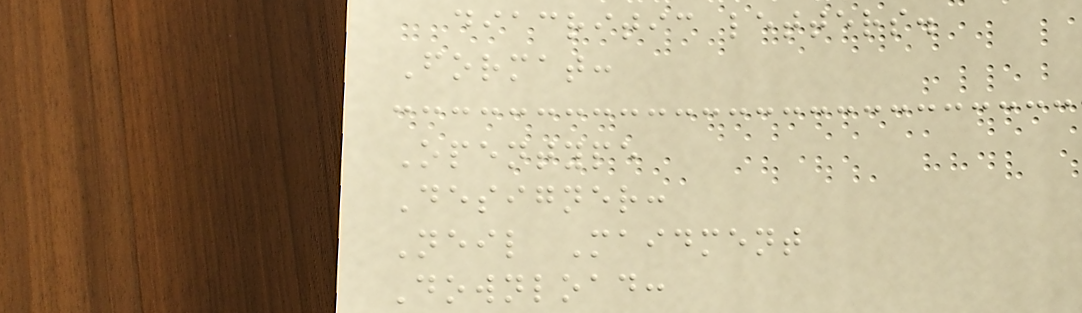diacritic letters.
Format:
Opentype
Designer:
Neil Maidment
Download:
